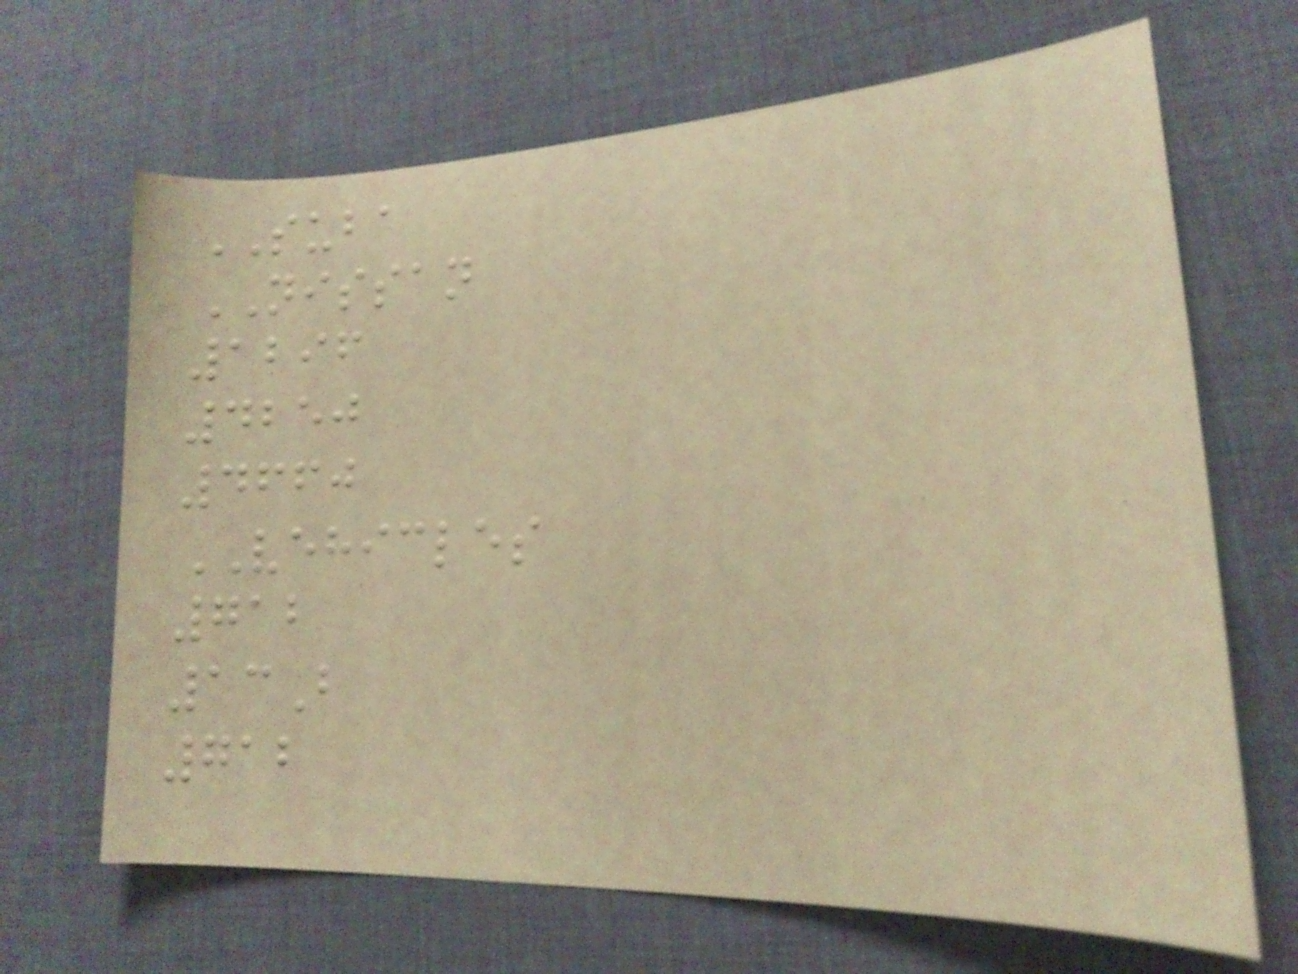SUBA
NISSAN
1296
4250
4660
VEHICLES
712
13B
712
